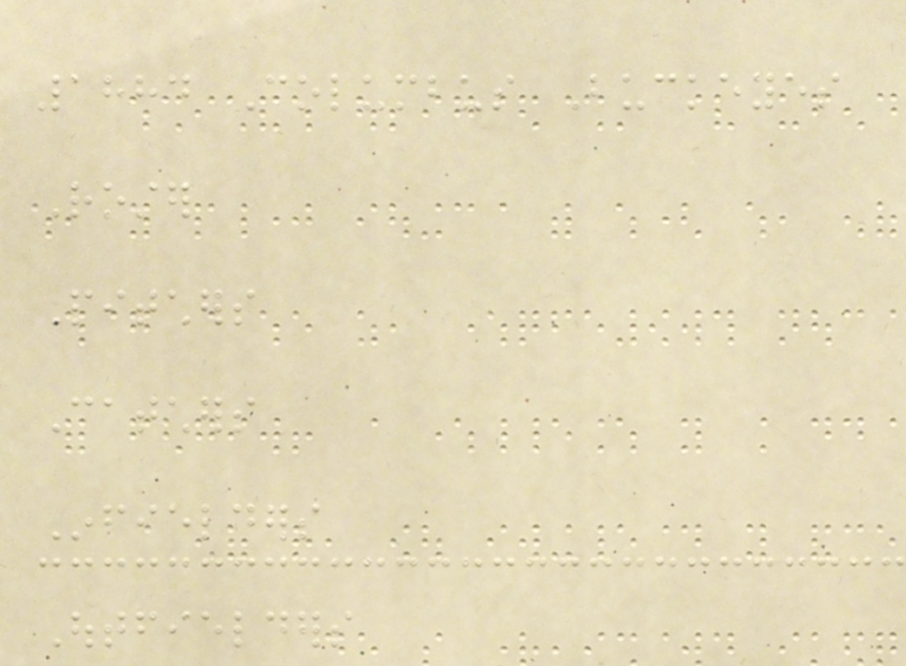1884 Columbus Buckeyes
Roster
Pitchers
Catchers
Infielders
Outfielders
